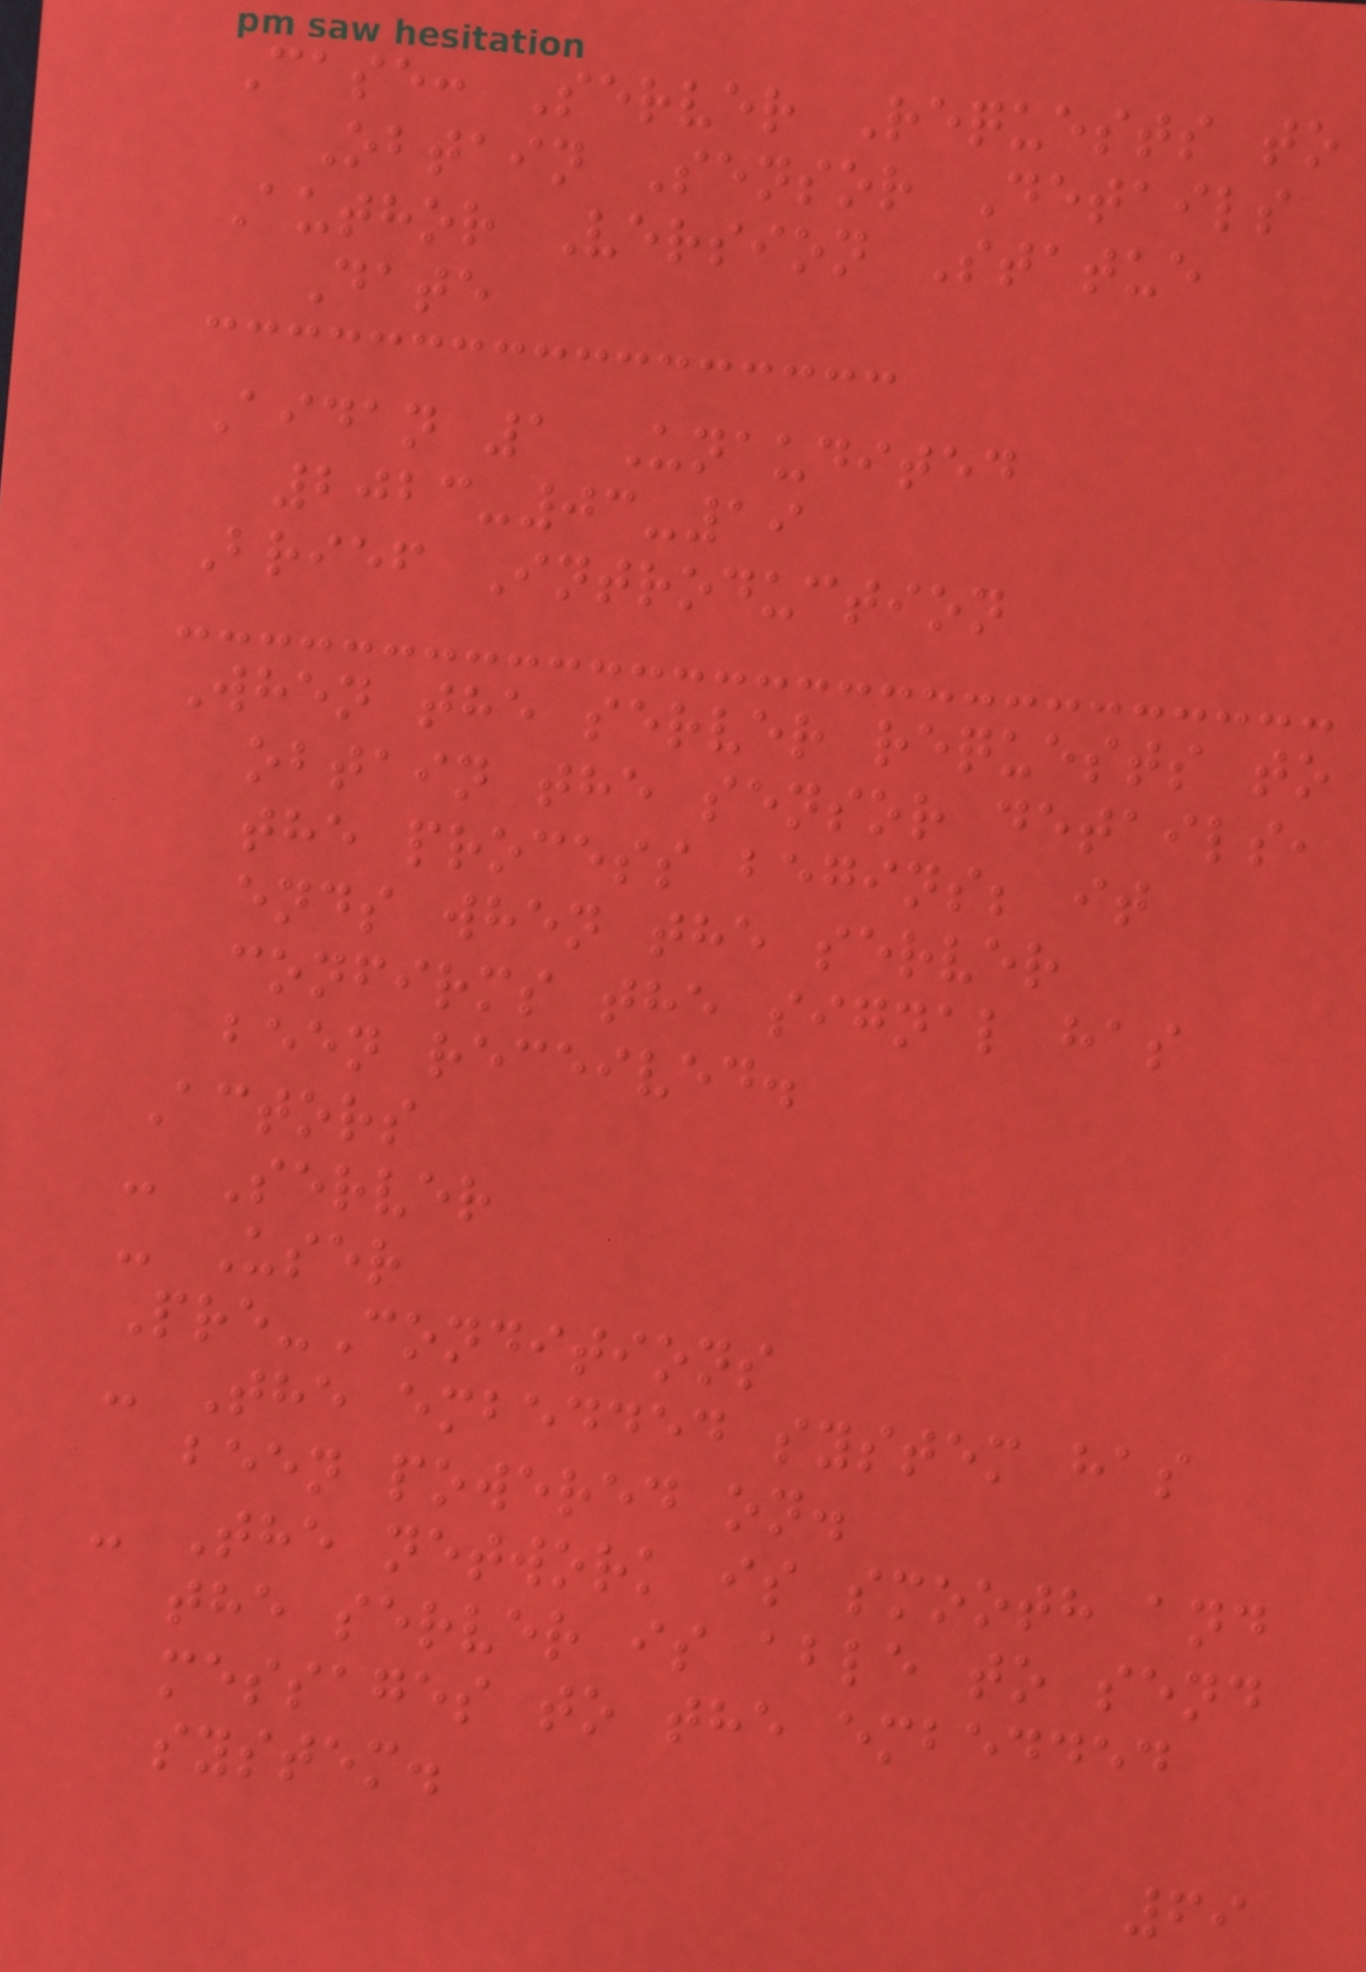Case: Server Requests to
Obtain Sensor Details
Author Version Statue
Date
Aidan 1 Unaudited
2023-03-19
Brief Introduction
When the server requests to
obtain the sensor details,
the process begins; it
ends when the server
confirms the signal has
been received.
Actors
- Server
- User
Pre-Conditions
- The embedded system has
been powered on.
- The network is smooth and
the server is able to send
messages to the embedded
system.
69
